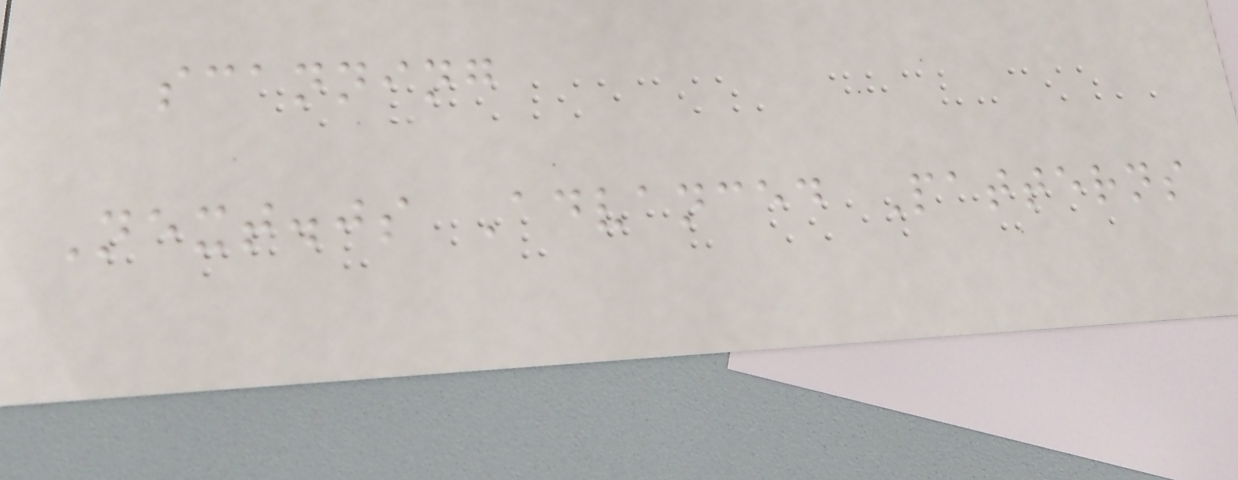scanning
Next.js Advanced Patterns
